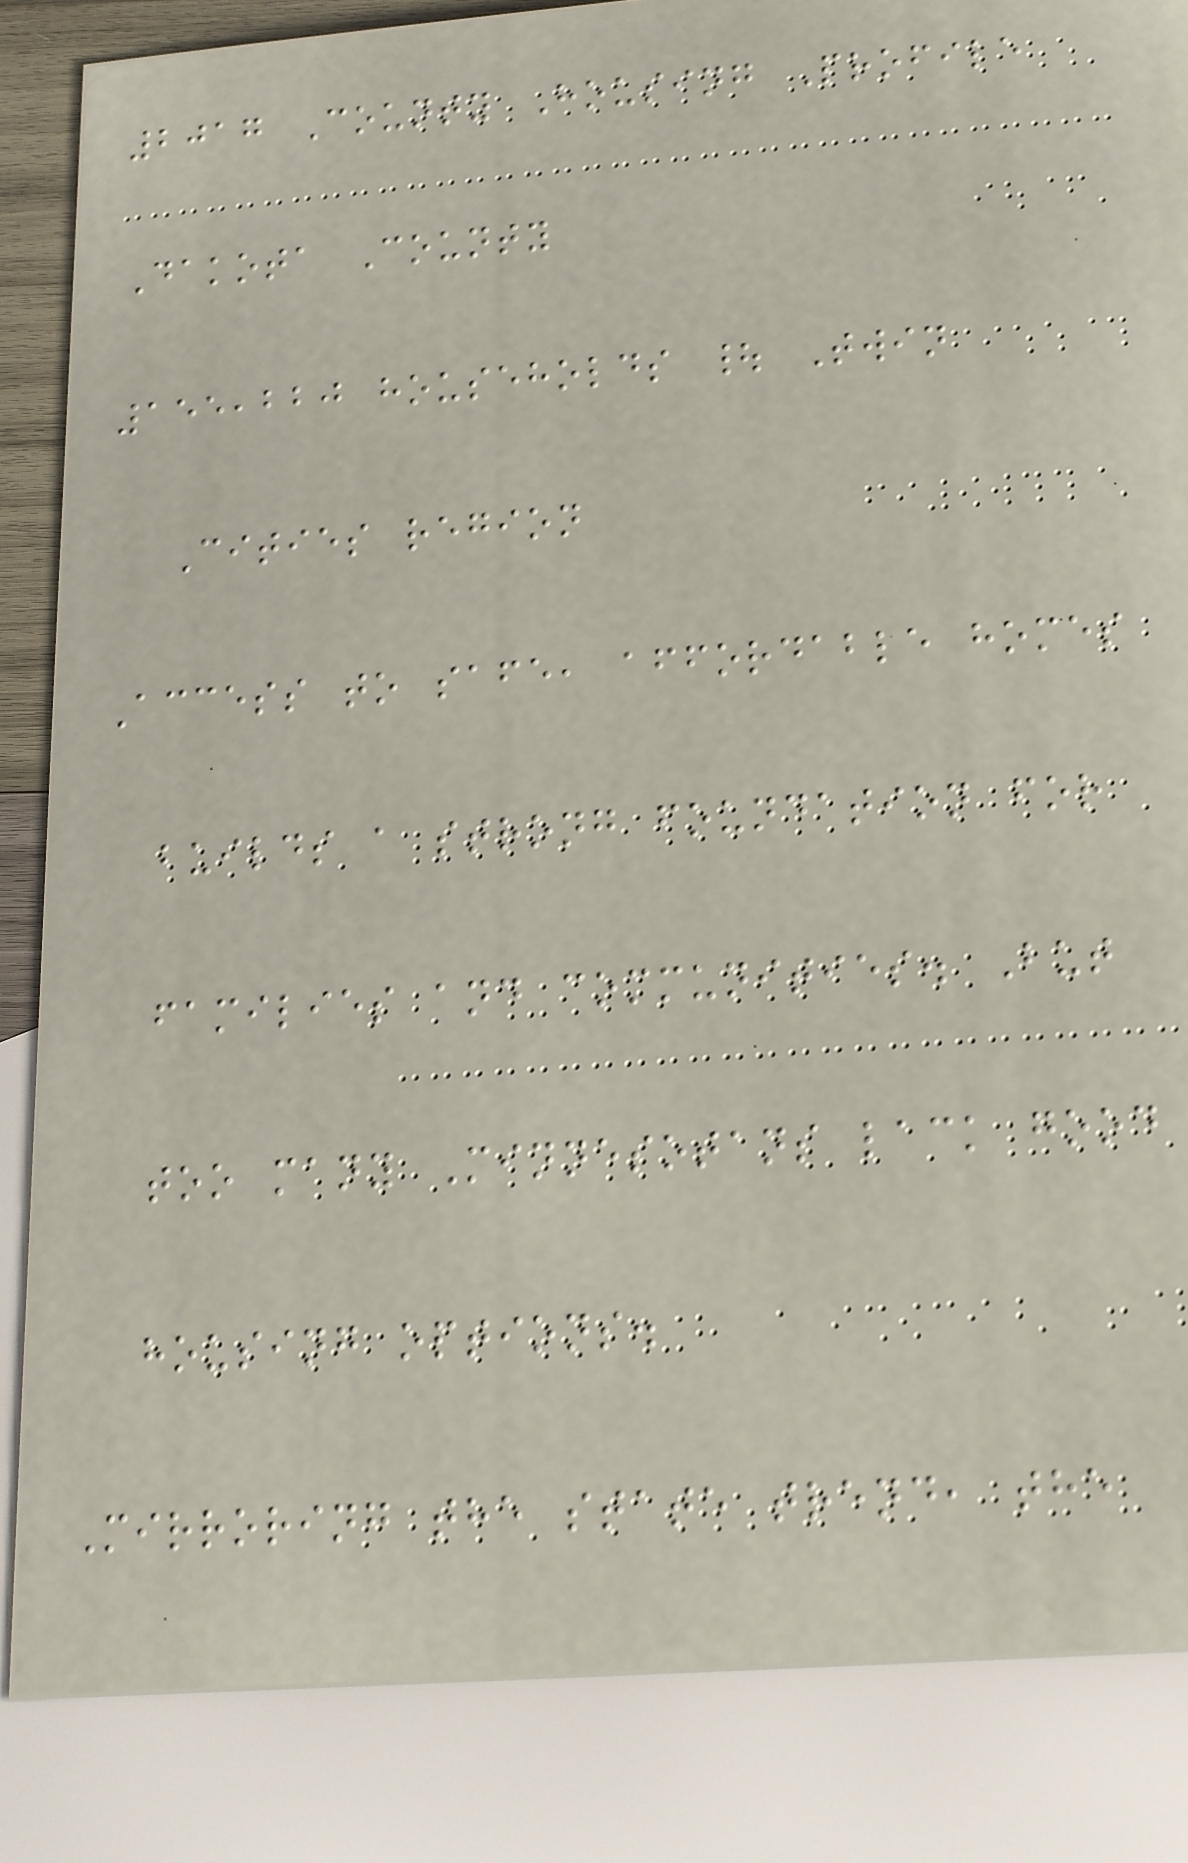2017 County Housing Profile
Dakota County
155,220 households | Twin
Cities region
Access to safe, affordable homes
builds a strong foundation for
families and communities. But
too many Minnesotans lack good
housing options.
Mirroring the state trend, the
